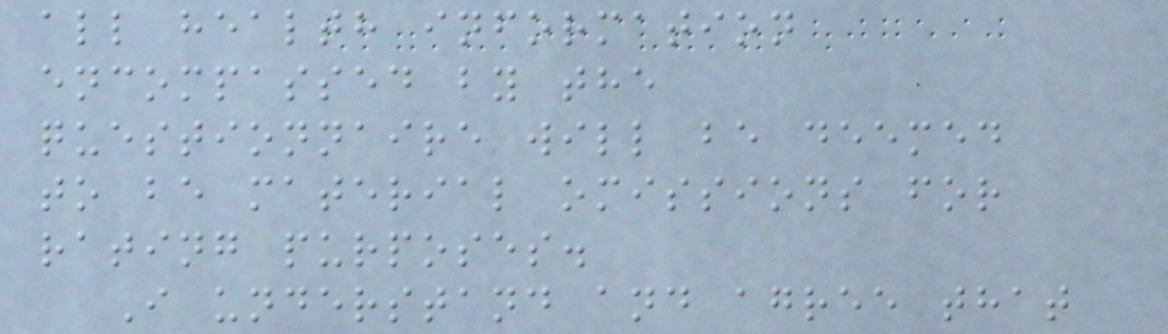all health information
encompassed by the
questionnaire will be deemed
to be material omissions for
rating purposes.
I understand and agree that
